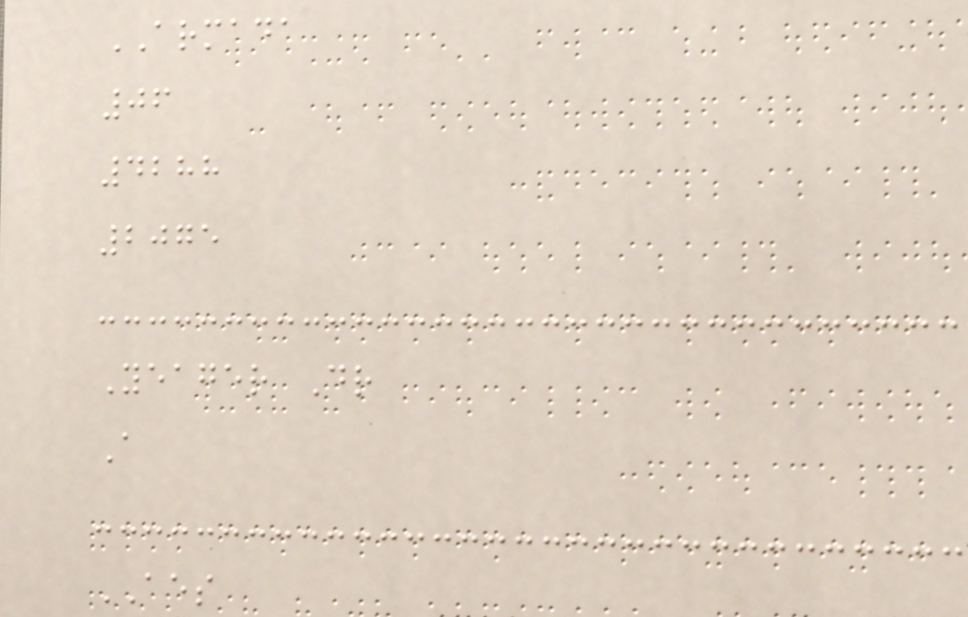ARMADA
06
4288
2075
Yeager Dr
A
AES
